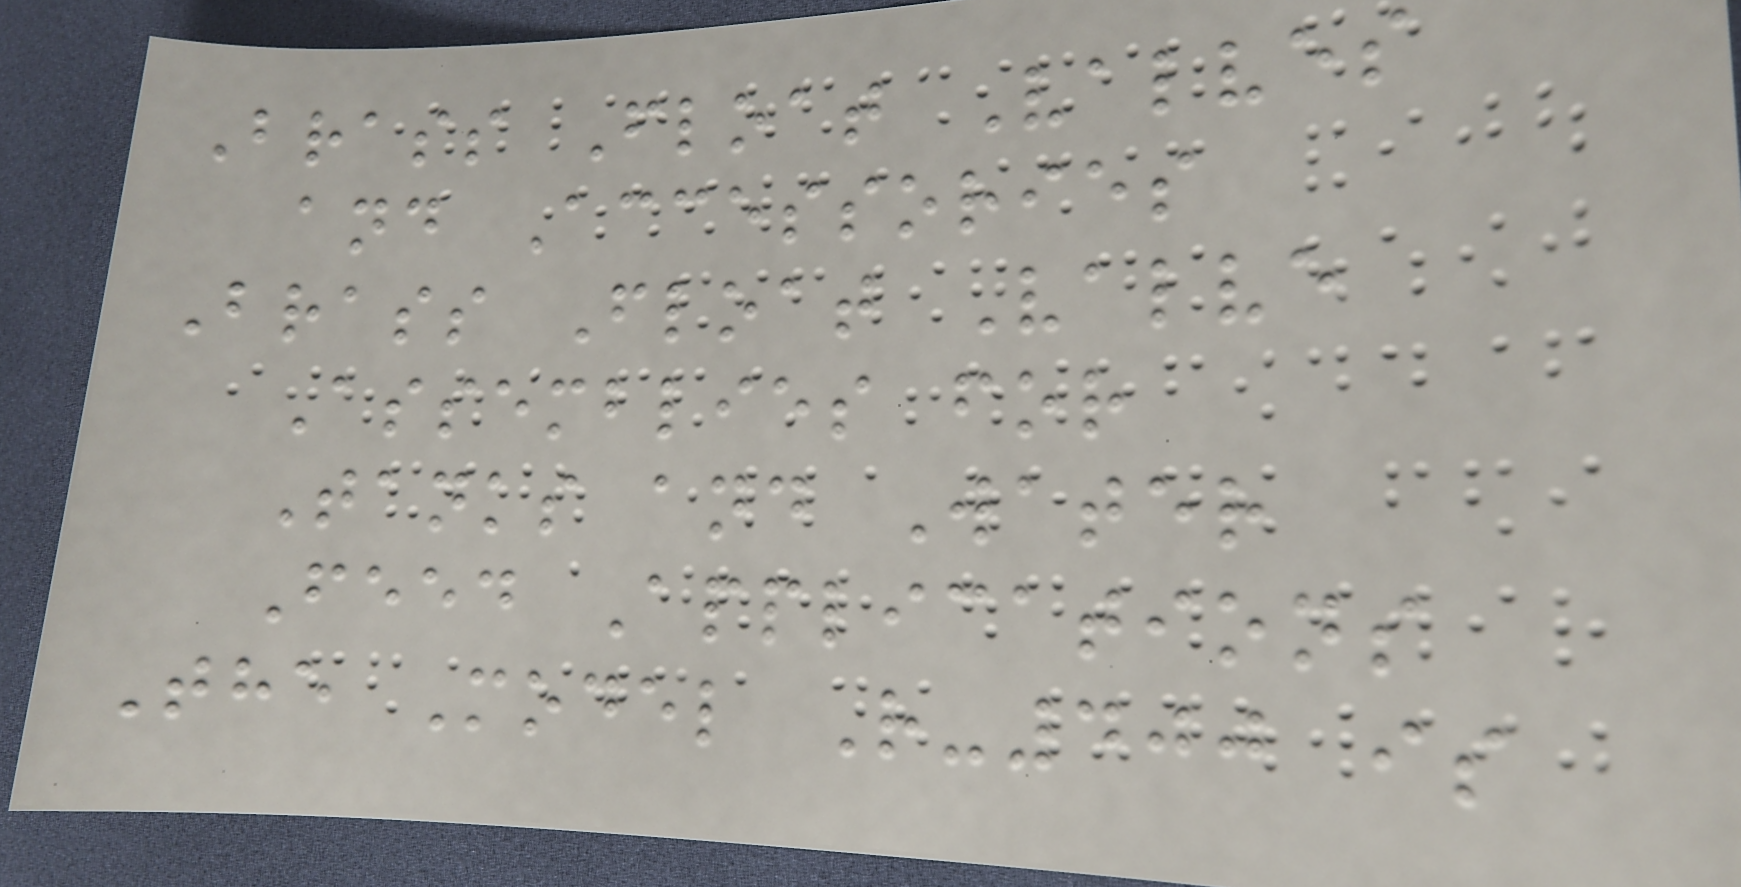Brass Float Valves
and Accessories
Brass Float Valve
Assemblies for
Tanks and Water
Feed Applications
The Model R-400 is
